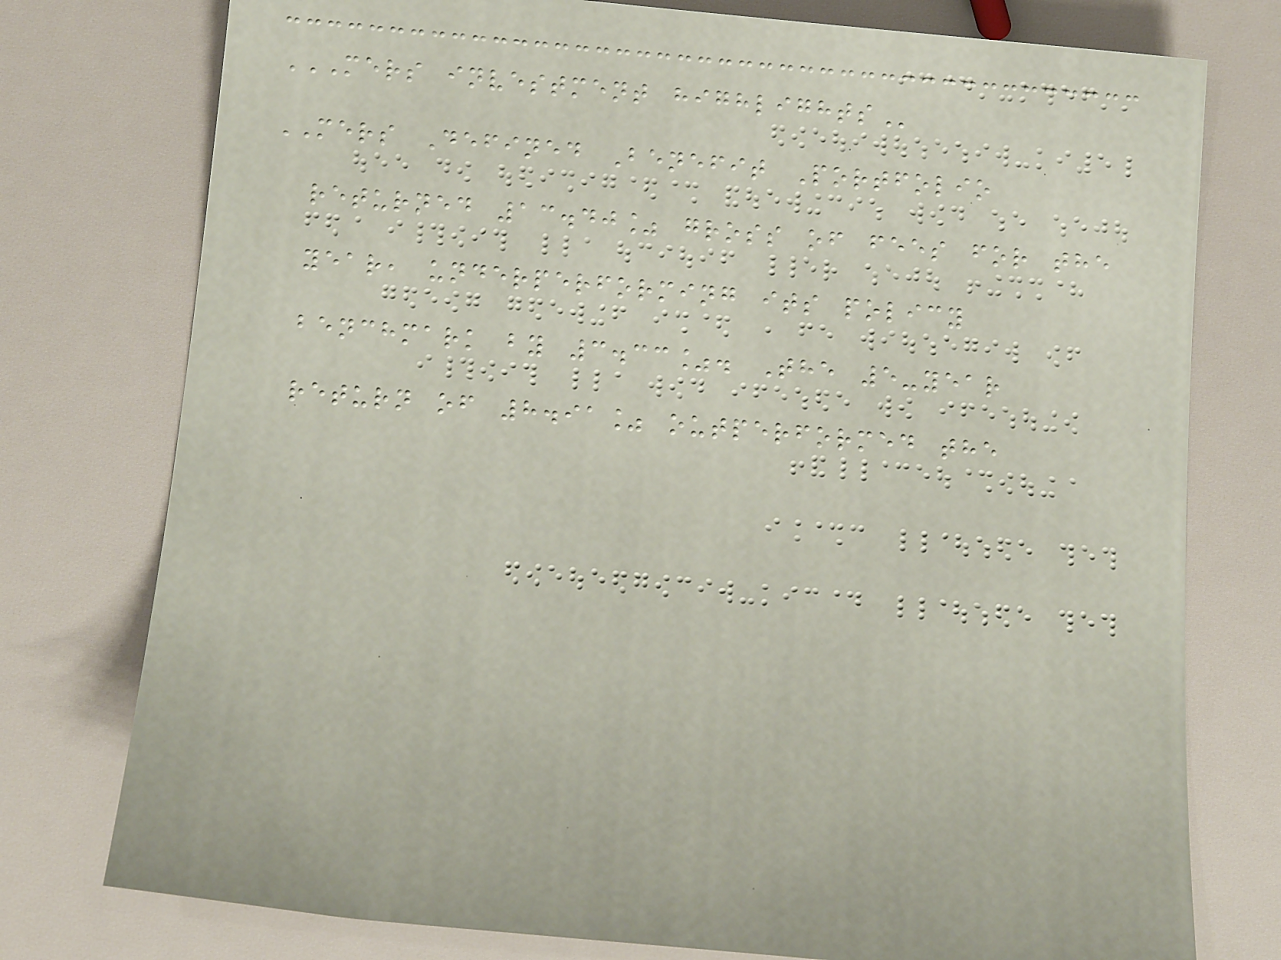MERS INVESTMENT HIGHLIGHTS
MERS Defined Benefit Portfolio
returned 13.40% gross of fees for the
year, underperforming its policy
benchmark by 3.33%. The 5-year
return of 8.91% outperformed the
